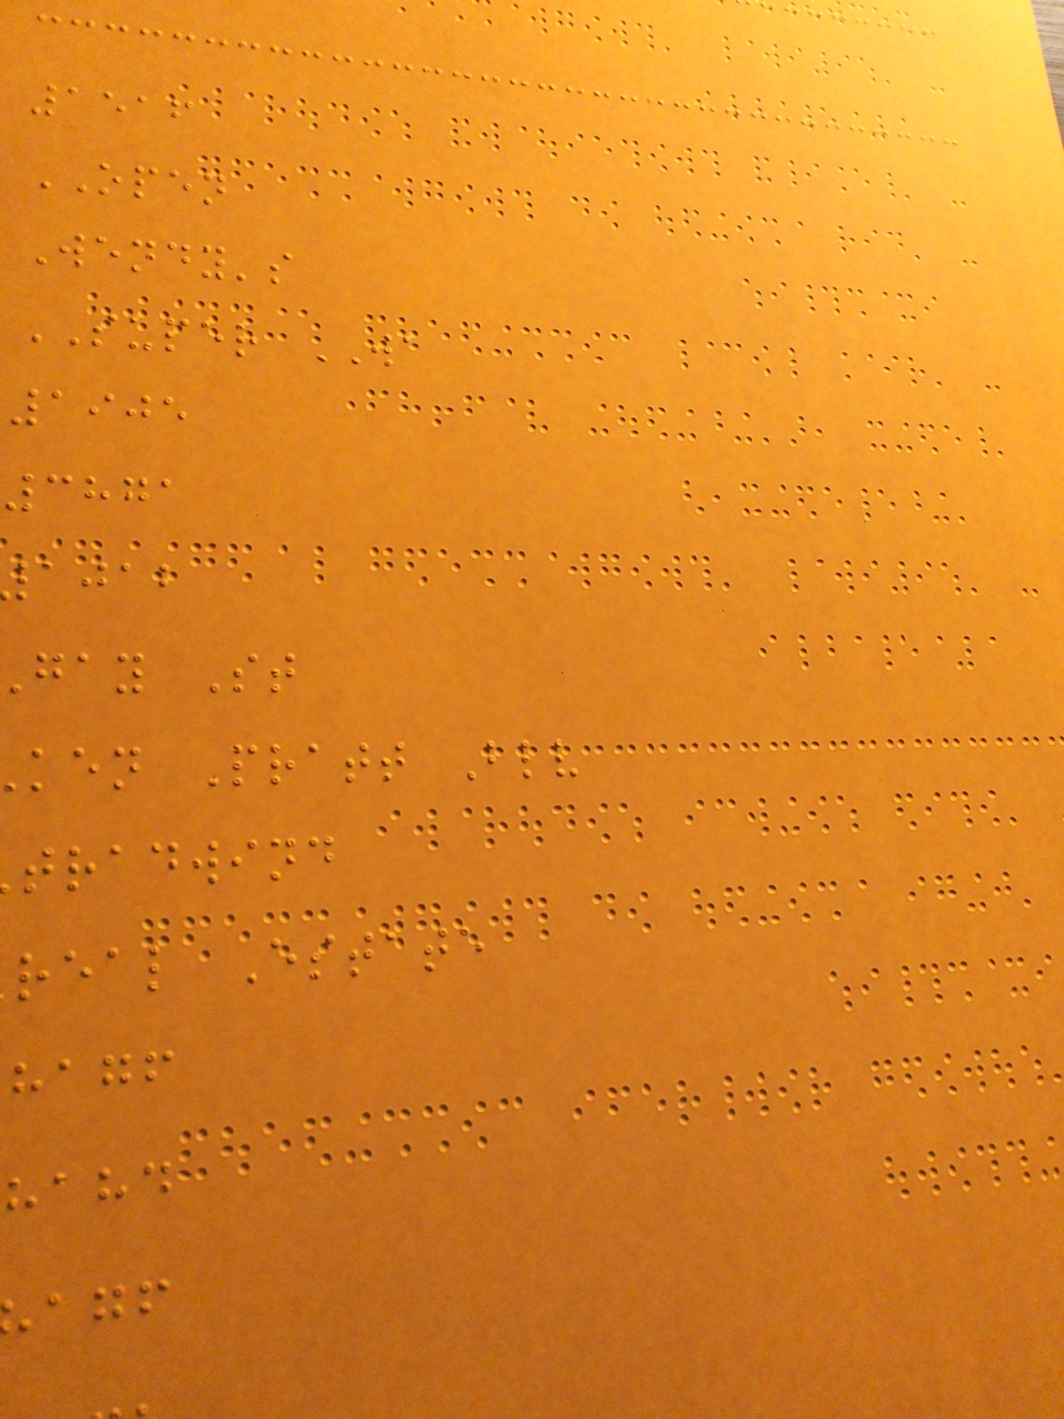1516
OPEN
Wendy's
SUPER WA
1905
3871
ajab
gay St
ken Pratt Blv
tradwind
real Estate
hagf
hahd
